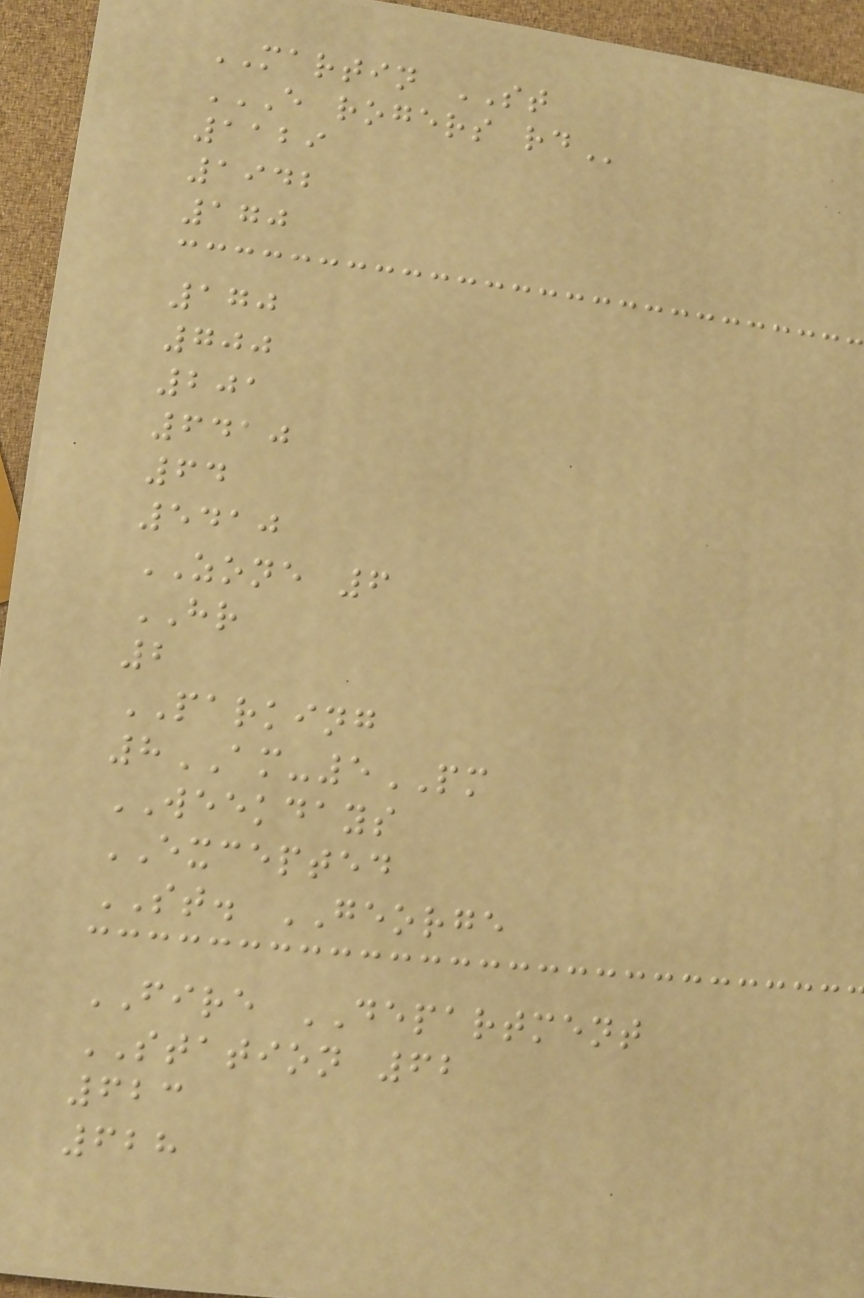MARTIN ST
E ROGERS RD
1129
1942
170
170
700
201
6410
64
5410
ZONE 6
HR
2
PARKING
8AM-5PM
WEEKDAYS
EXCEPTED
ST. GEORGE
FIRE DEPARTMENT
STATION 62
623
628
